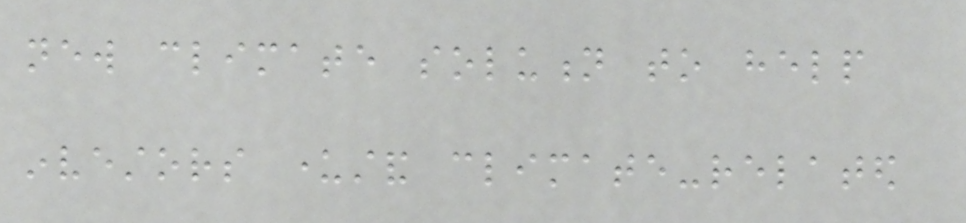new climate solution to help
investors understand climate-related
